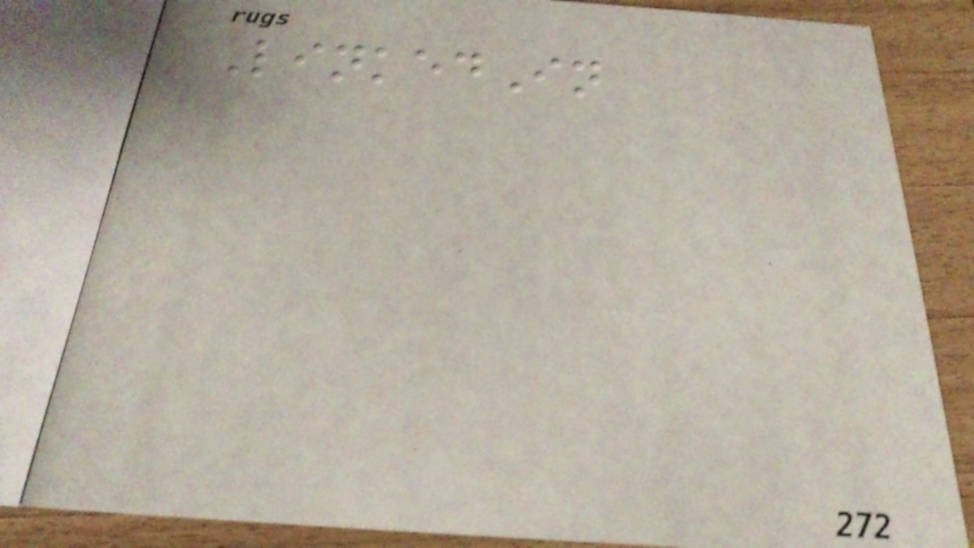LinkedIn
